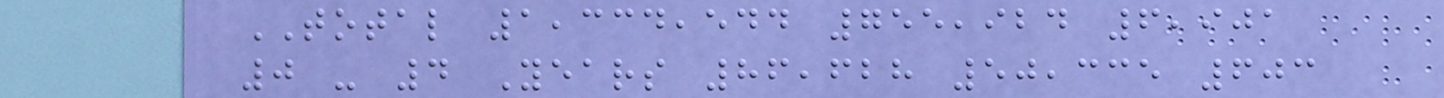TOTAL 1,334,544 755,924 6,901
0 - 4 Years 86,628 50,335 603
